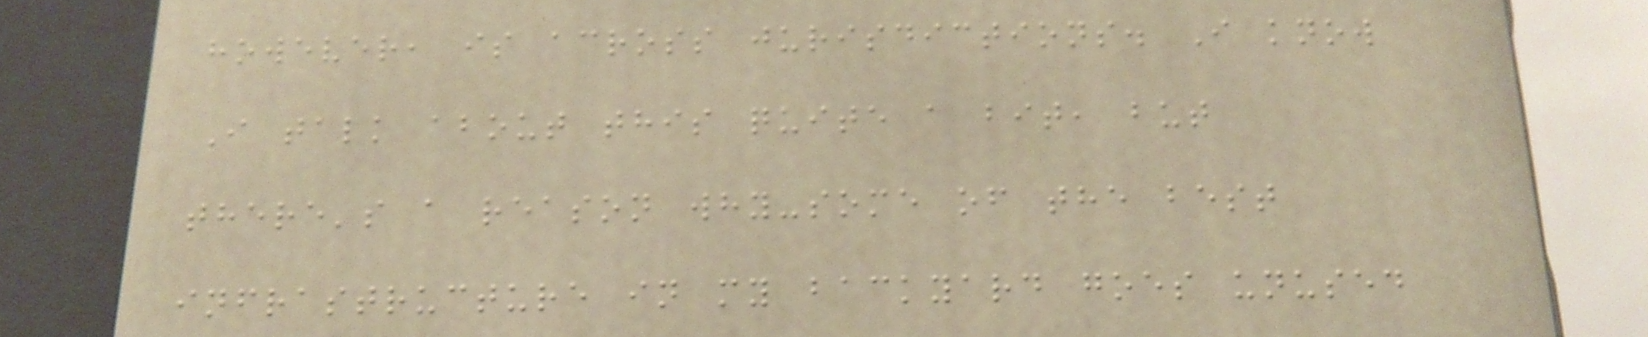however, is across jurisdictions. I know
I talk about this quite a bit, but
there's a reason why-some of the best
infrastructure in my backyard goes unused
